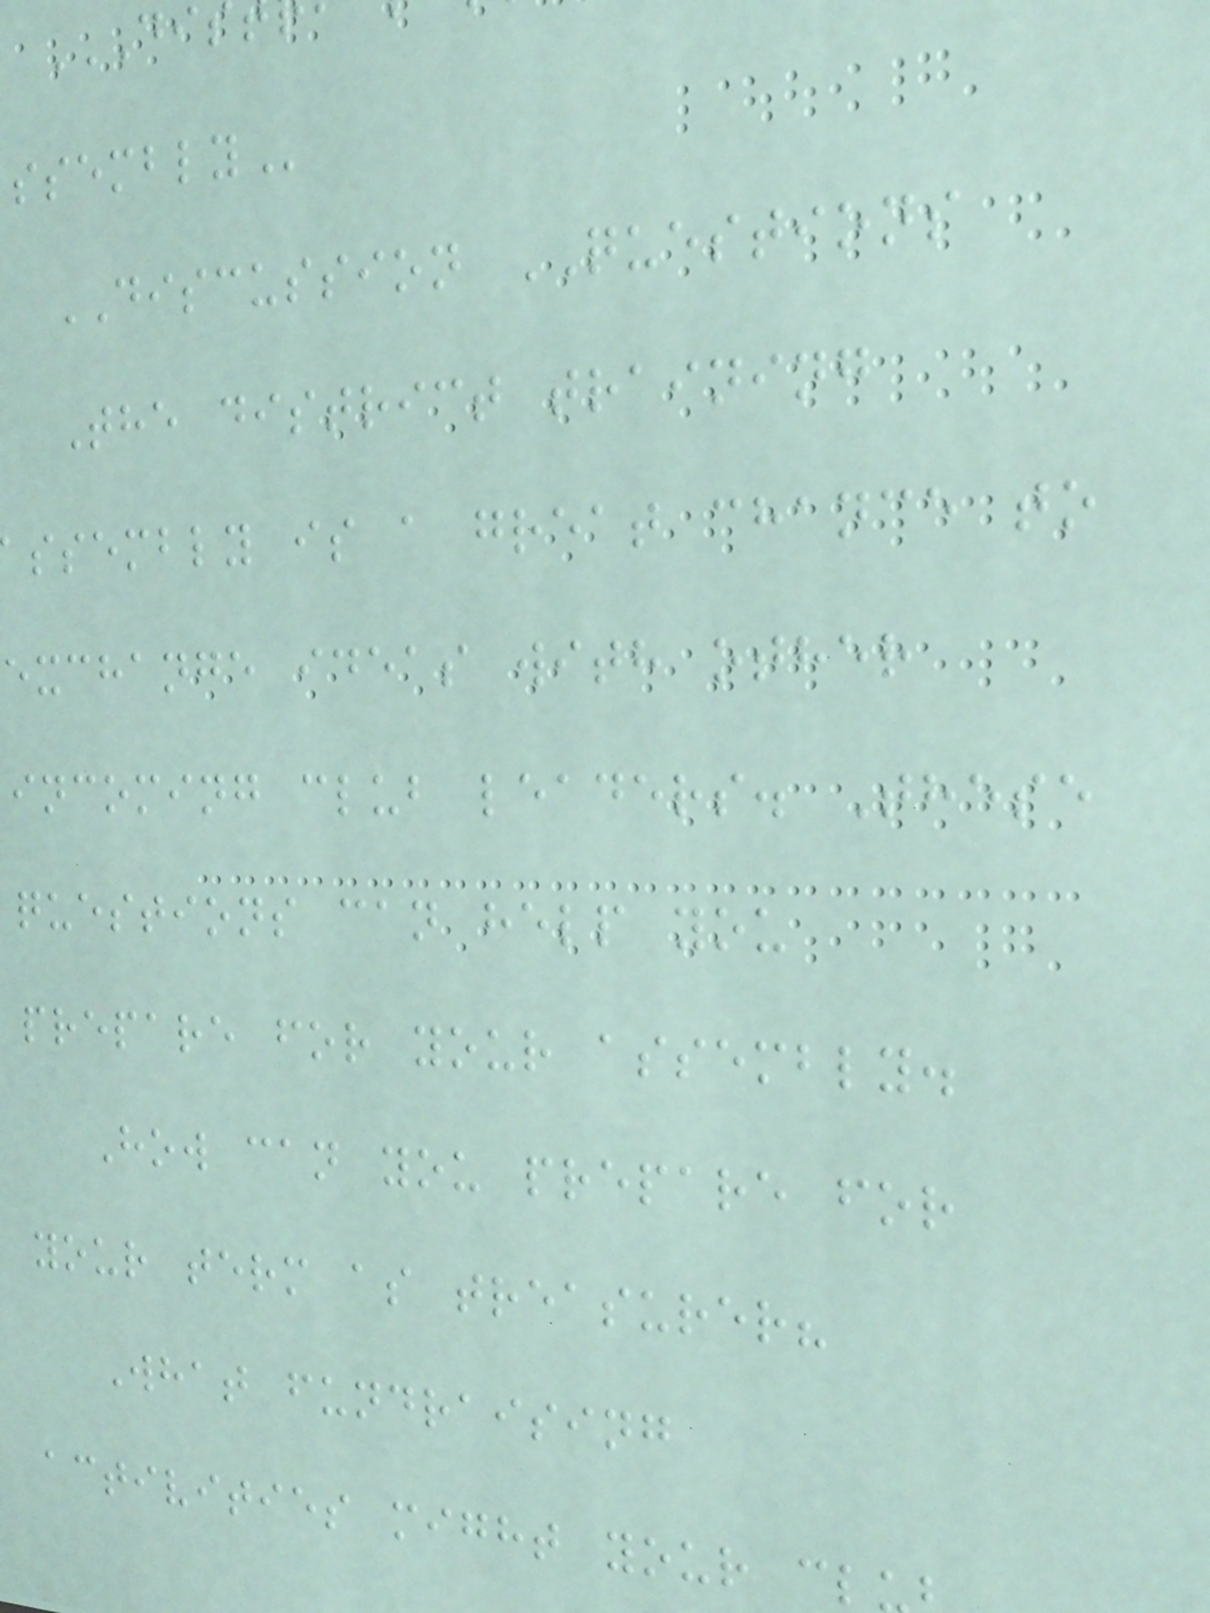DISCUSSION QUESTIONS
The district training
ssembly is a great chance to
exchange ideas with other
incoming club leaders. These
questions can help you
prepare for your assembly.
How can you prepare for
your term as treasurer?
What fundraising
activities might your cl
